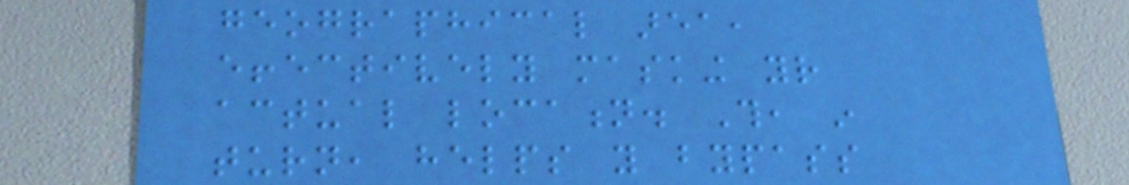geographical area,
effectively masking your
actual location. This, in
turn, helps you bypass
